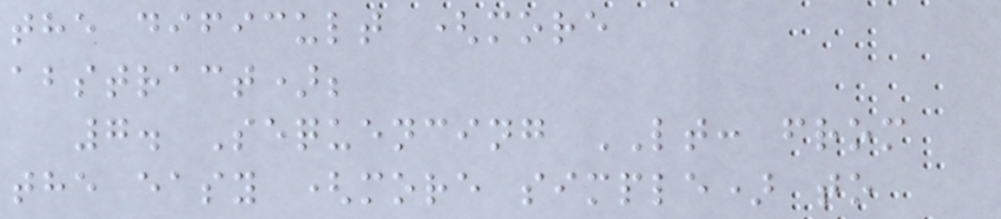the dificult (more
abstract);
7. Sequencing LT: from
the easy (more simple) to
